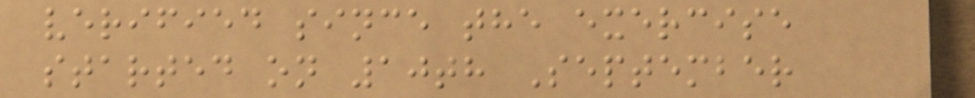verified since the exercise
started on 10th September
